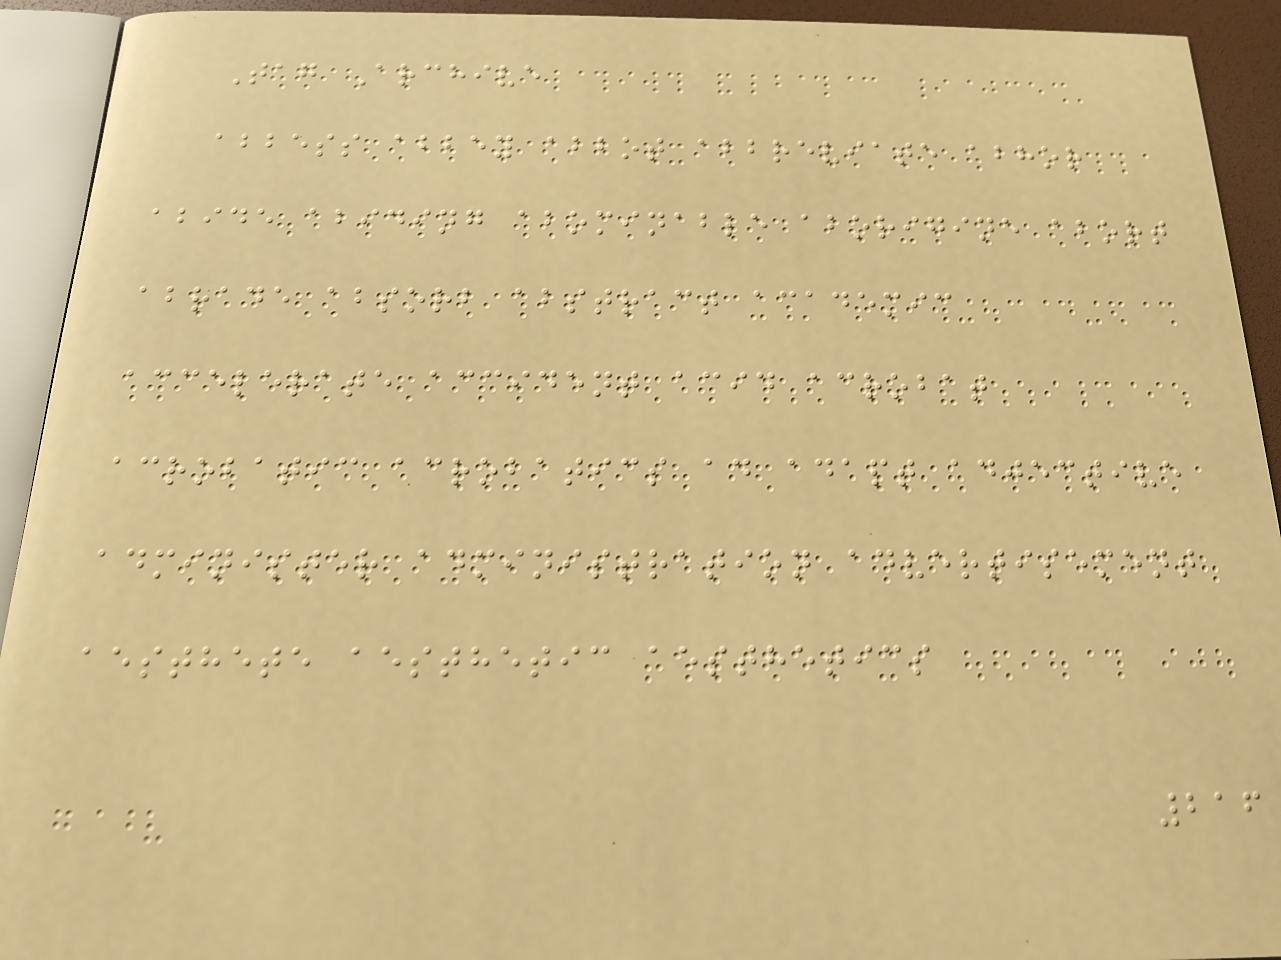Tag Archive
abbess abbey abbot abbreviate abhor
abide abiding abominable aborigine abort
abrade absorb abstract academic
accelerate accident acid acrobat
acrobatic acrobatics ad adapt adjective
administer administration advertisement
aesthete aesthetic aesthetics
216
